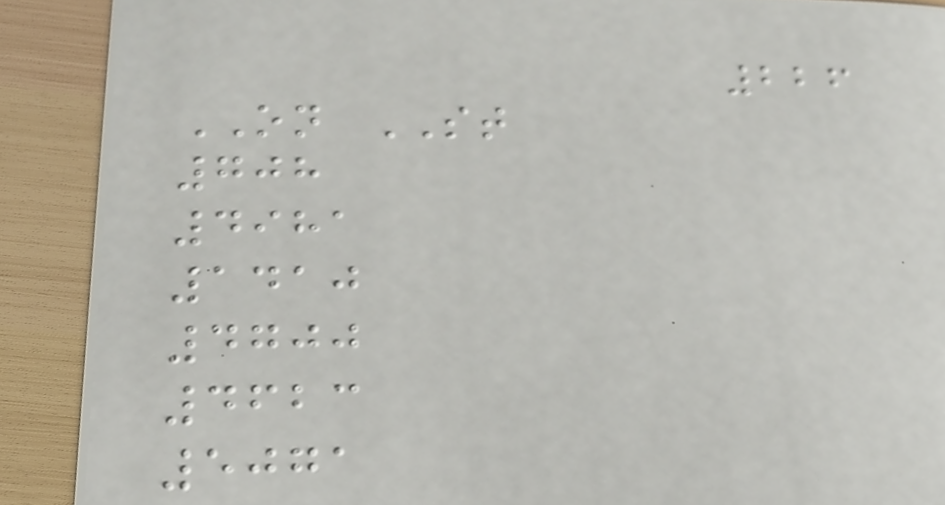226
ON ST
708
4981
1410
4700
4623
5071
